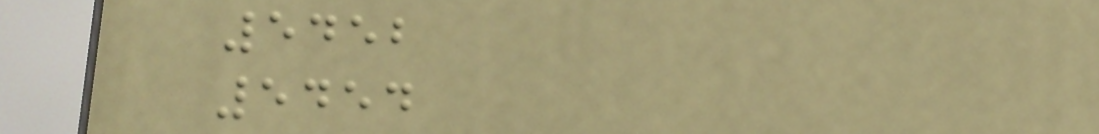5452
5454
